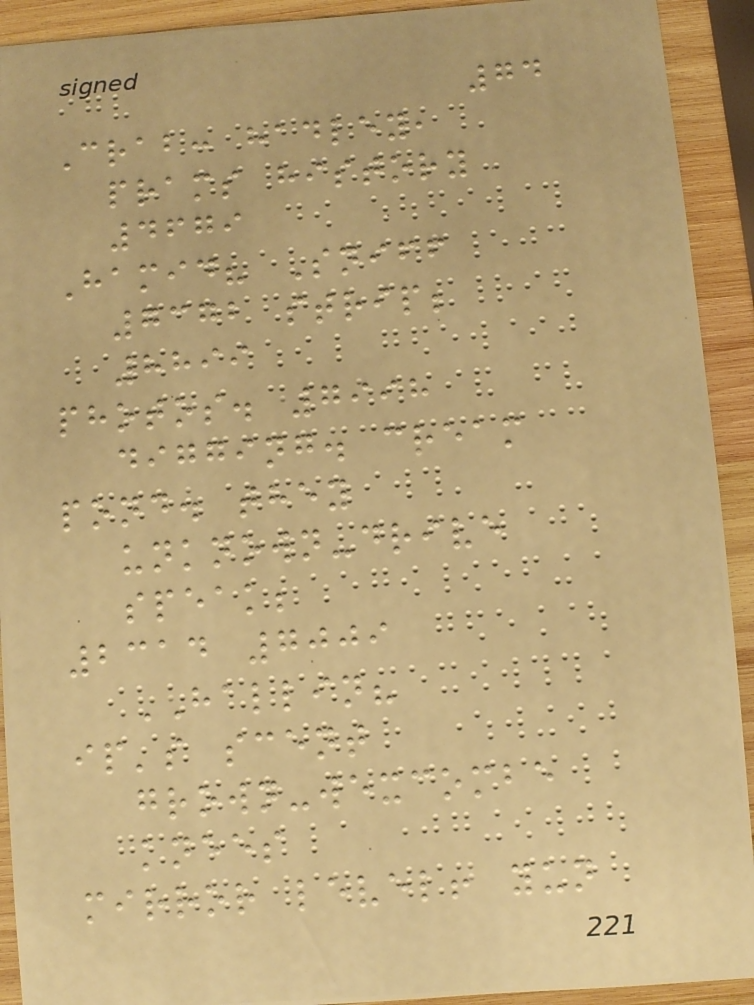74
Crab: hadley,
prams history
4679
Hamid? Sniff
7372 strip;
8899
photos. 7998
digging. cream
pond. they
unknown-drive
speak;
2314 7009
HALLIN?
ip's scent
grown-wexcombe
knees
mirror level! yun
